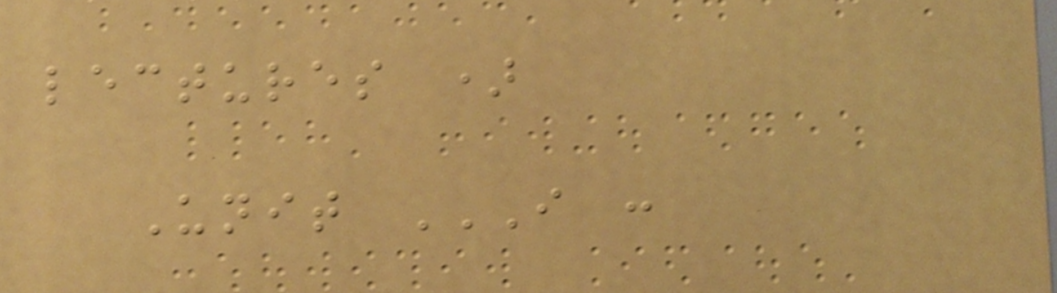lectures )
Unit I :
